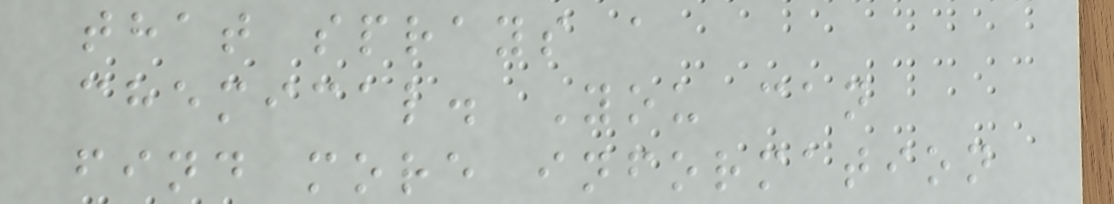that sprays a
chemical. You can
find more information
